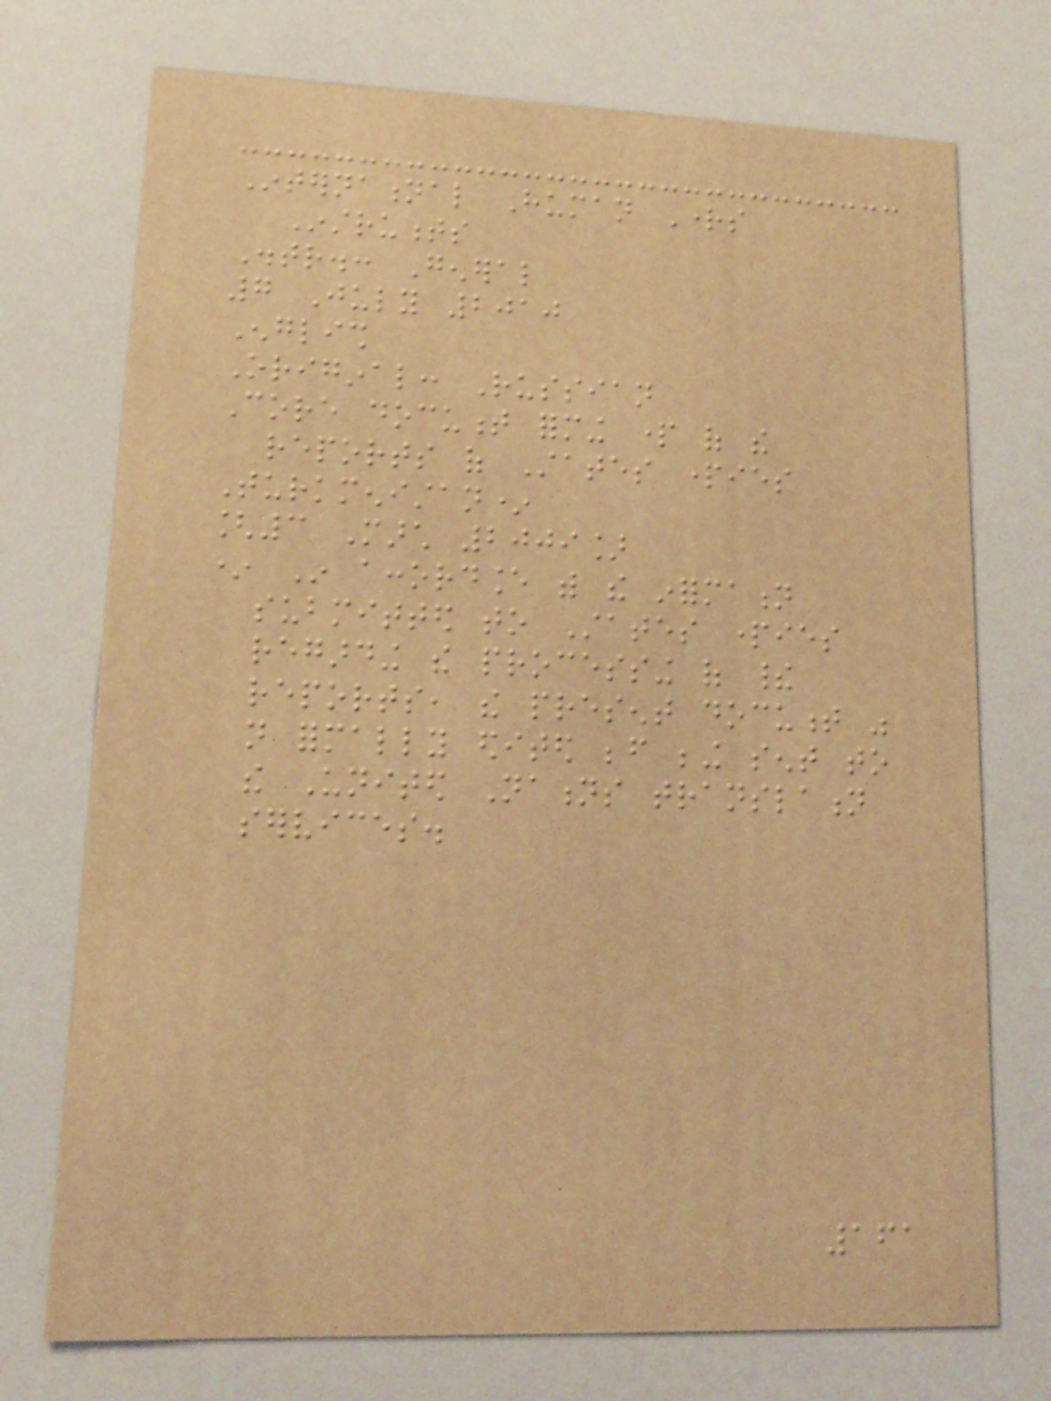International Human Rights
Instruments
Distr.: General
7 July 2010
English
Original: Russian
Core document forming part of the
reports of States parties
Turkmenistan*
[3 March 2009]
* In accordance with the information
submitted to States parties
regarding the processing of their
reports, the present document was
not formally edited before being sent to
the United Nations translation
services.
161
